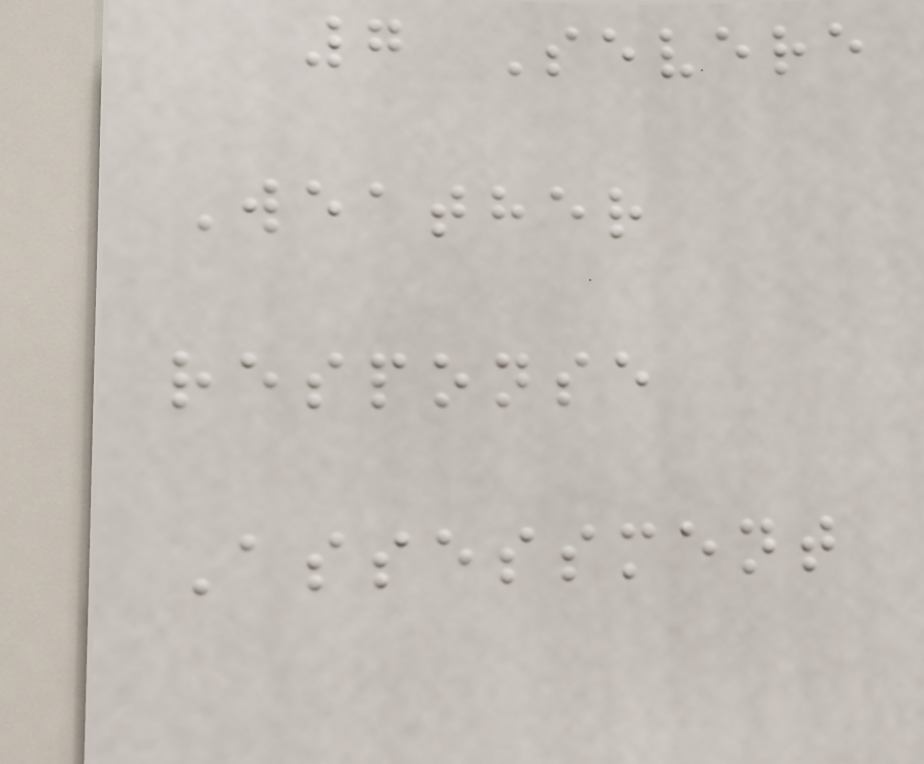7 Severe
Weather
response
Assessment
